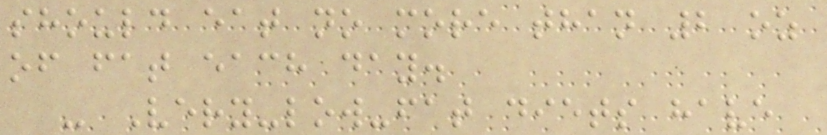should eat no more than 2 oz
of fat each day.
- Very-low-fat diets have
